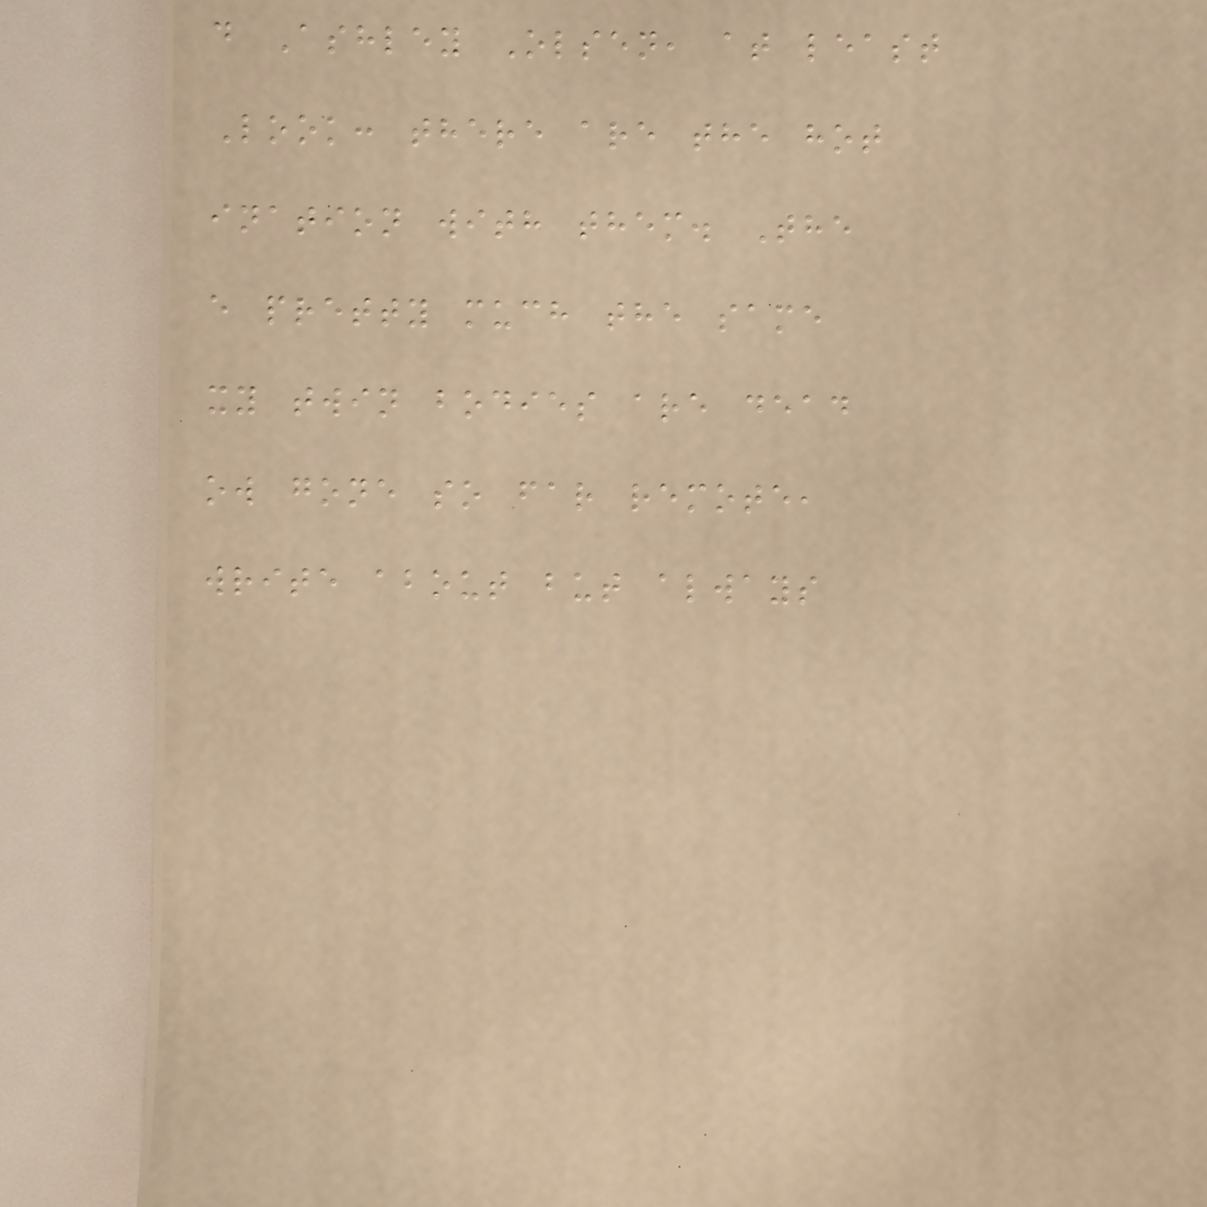d Ashley Olsen, at least
Look: there are the hot
ination with them. The
e pretty much the same
xy twin bodies are dead
ow gone so far remote,
write about but always
